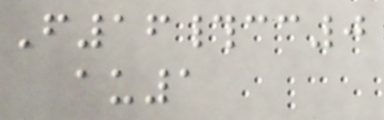F16#cc0
au1
